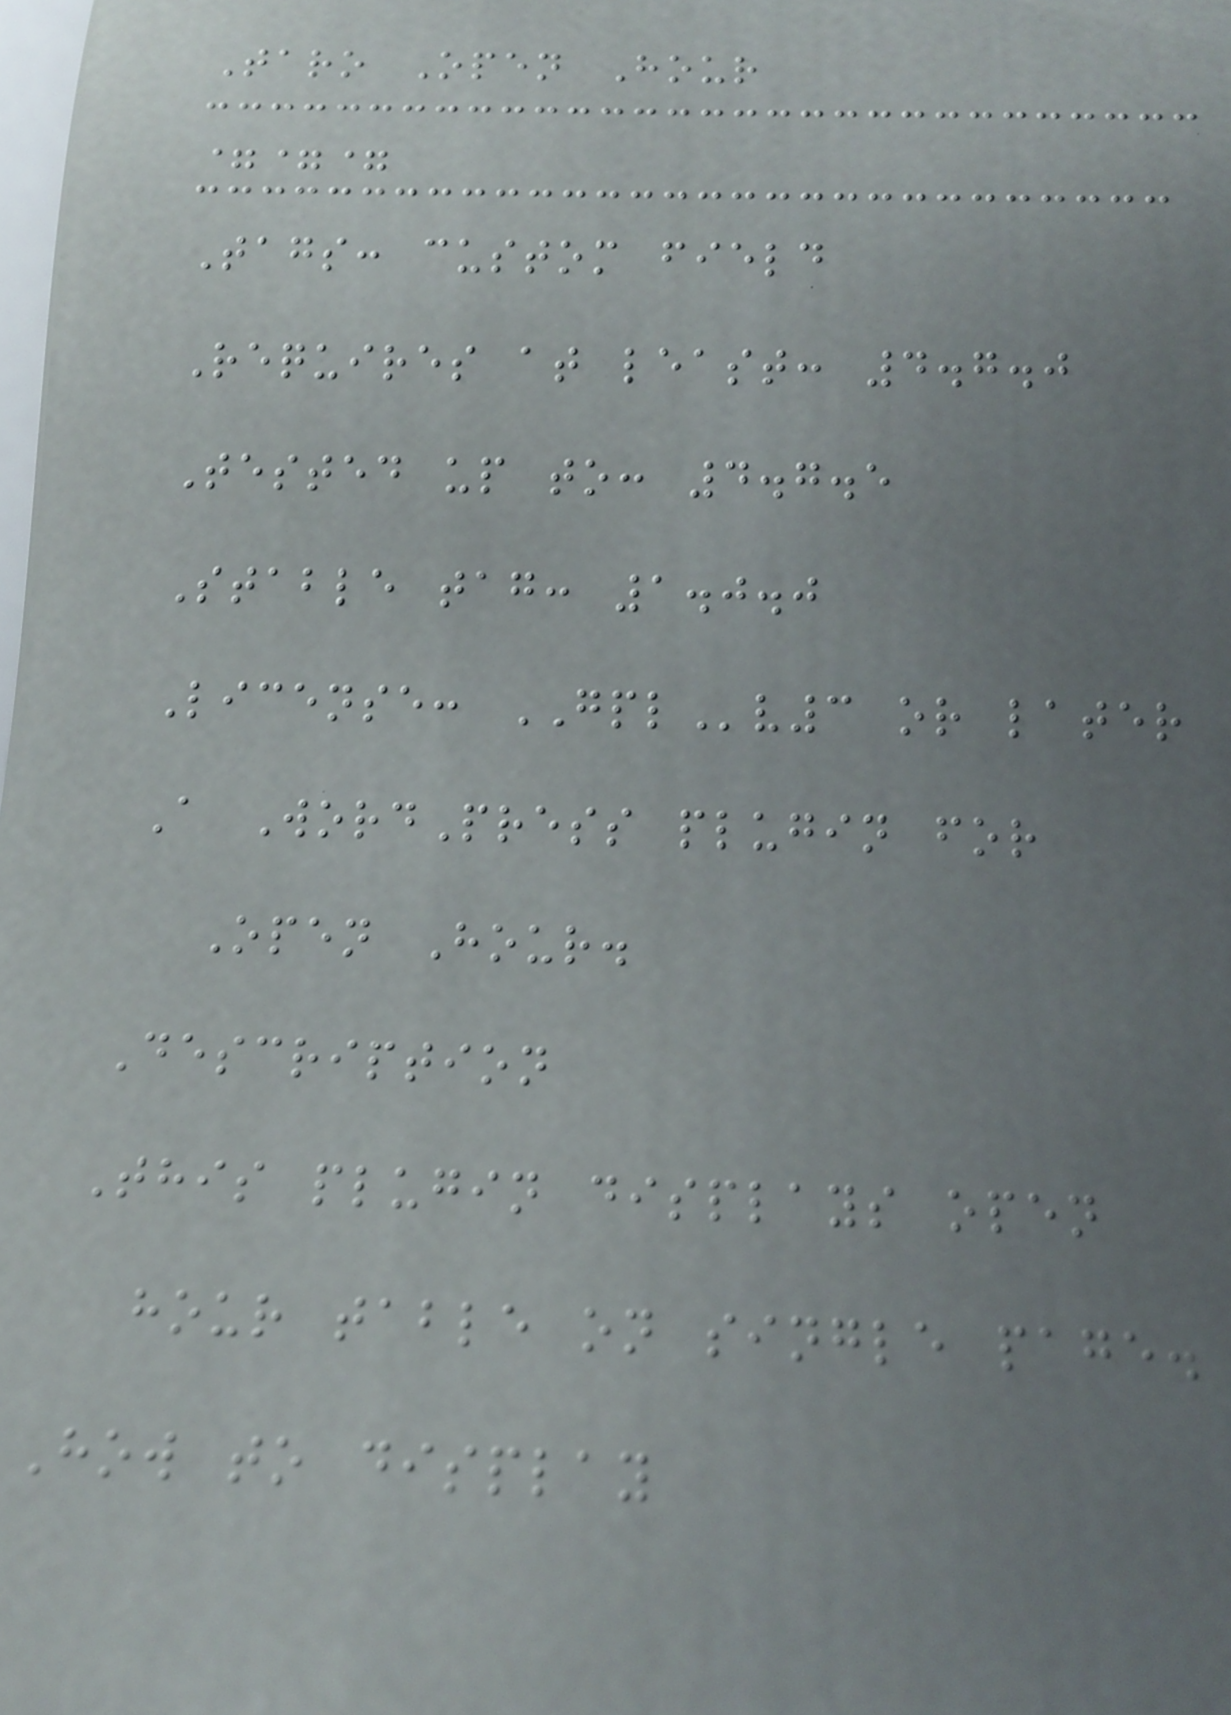Taro Open Hour
===
Tags: custom field
Requires at least: 4.7.0
Tested up to: 4.7.5
Stable tag: 1.0.0
License: GPLv3 or later
A WordPress plugin for
Open Hour.
Description
This plugin displays open
hour table on single page.
How to display
